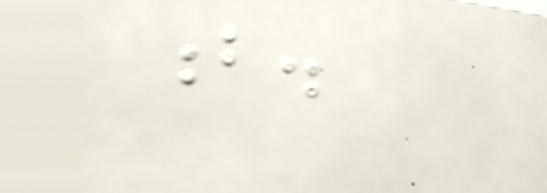b.
